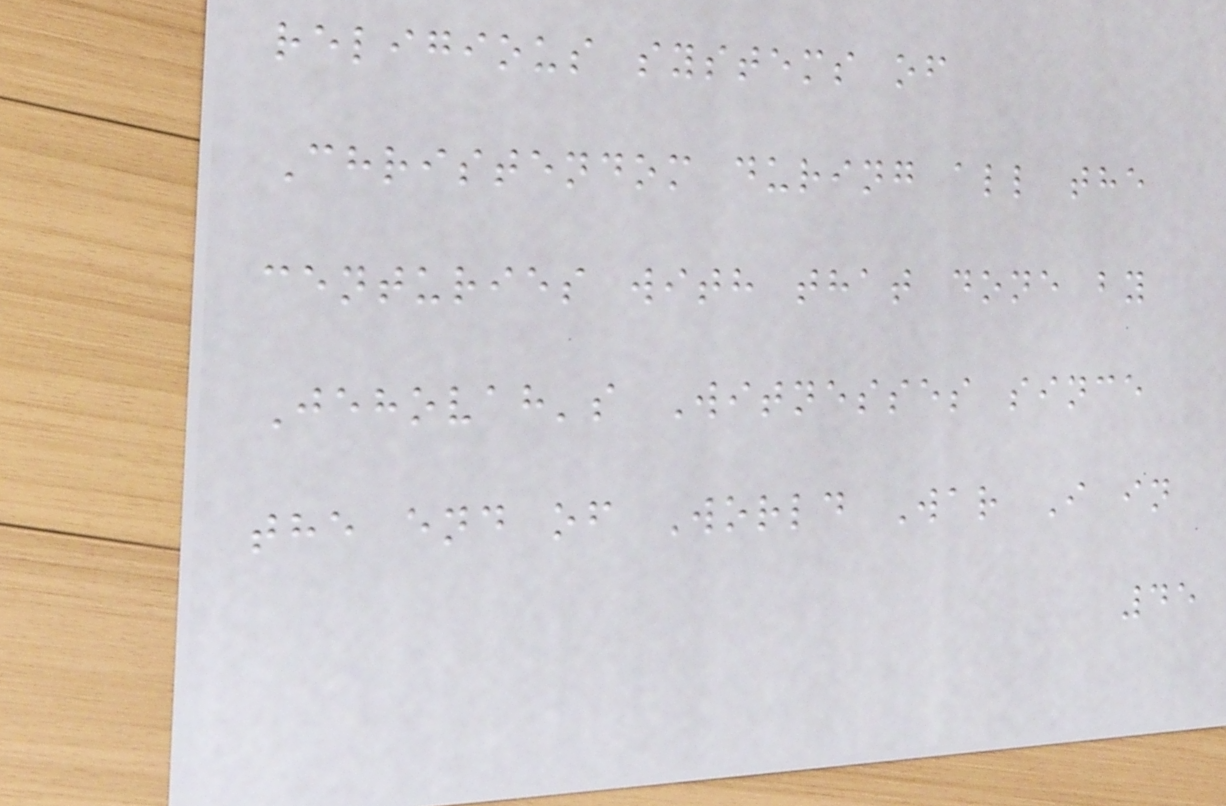religious systems of
Christendom during all the
centuries with that done by
Jehovah's Witnesses since
the end of World War I in
45
